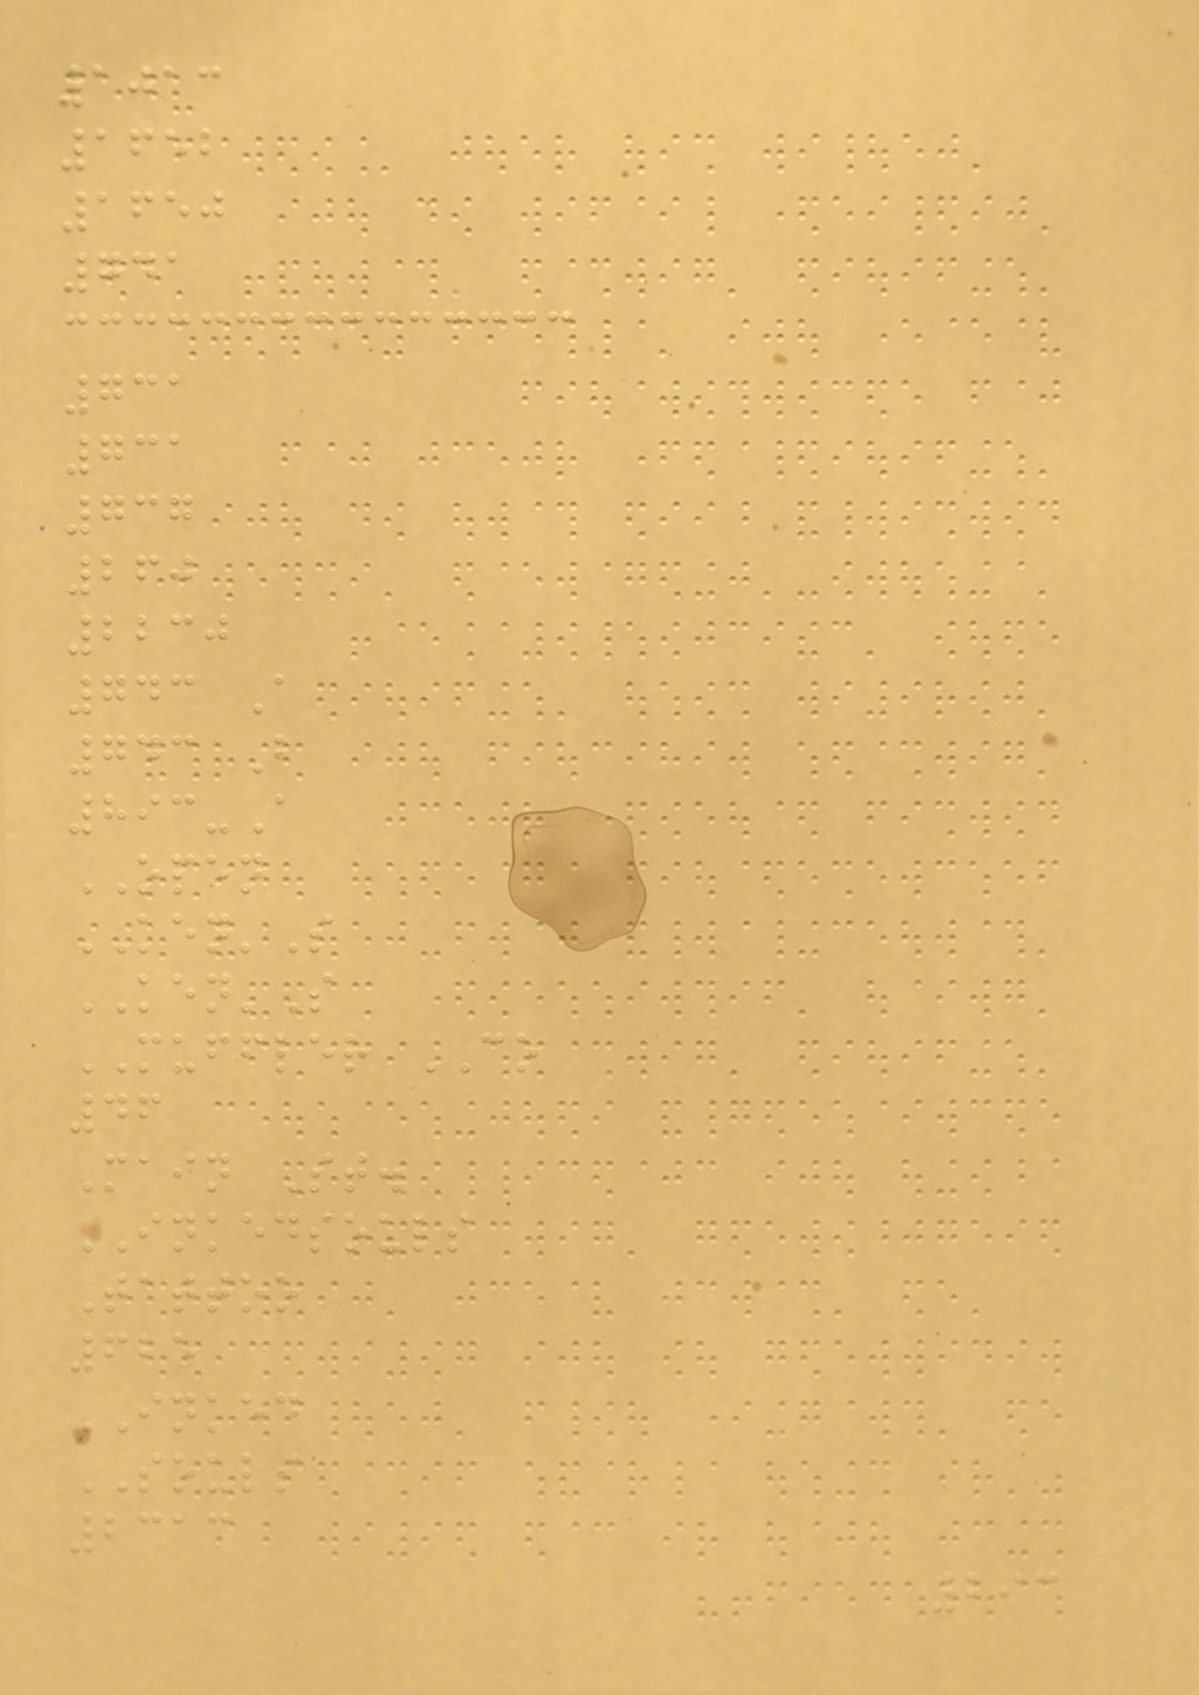1013
1652
1650
741
731
731
737
260
2230
743 A
743 B
893-A
OPEN
KEN'S
KEN'S
MUFFLER CO
46
Main St.
INKEDSOULS
Tattoo
625
INKED
SOULS
2313
293
